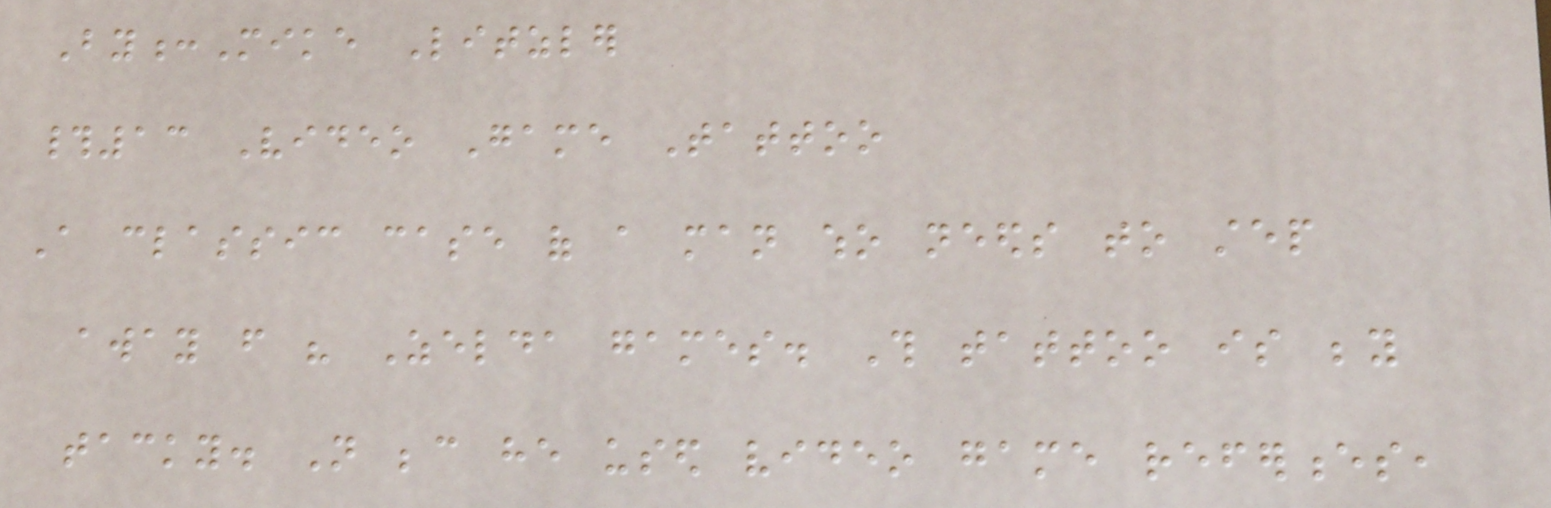By:Mike Litzler
#13 Video Game Tattoo
A classic case of a man who needs to step
away from his Zelda games. This tattoo is beyond
tacky. Not because he used video game references,
